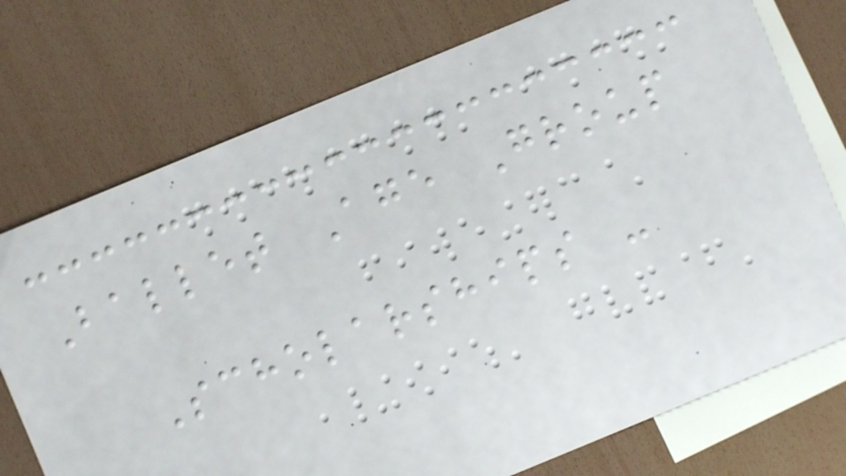Ballet Age Group
Scholarships -
